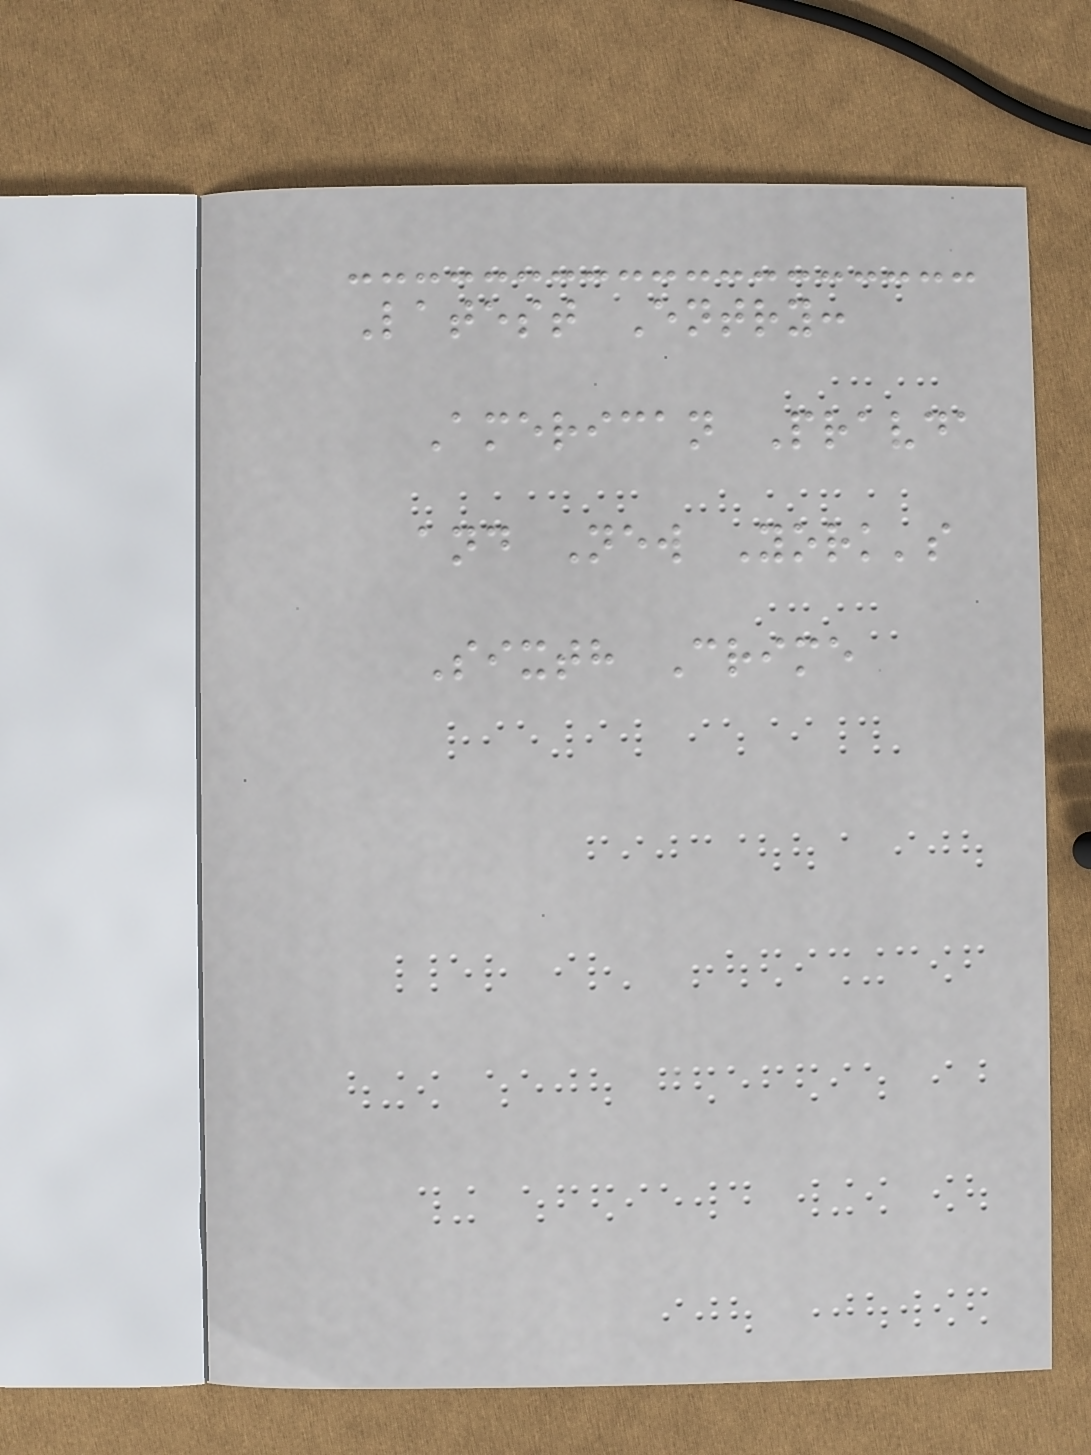Latest Entry:
American Pravda
and New York's
Sixth Crime
